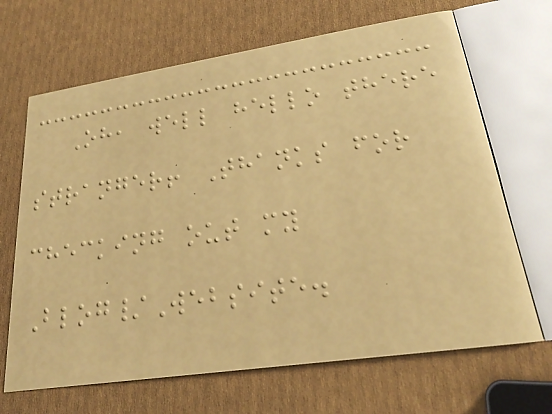Oh, well hello there
stranger! Thanks for
checking out my
Blog/Website.
